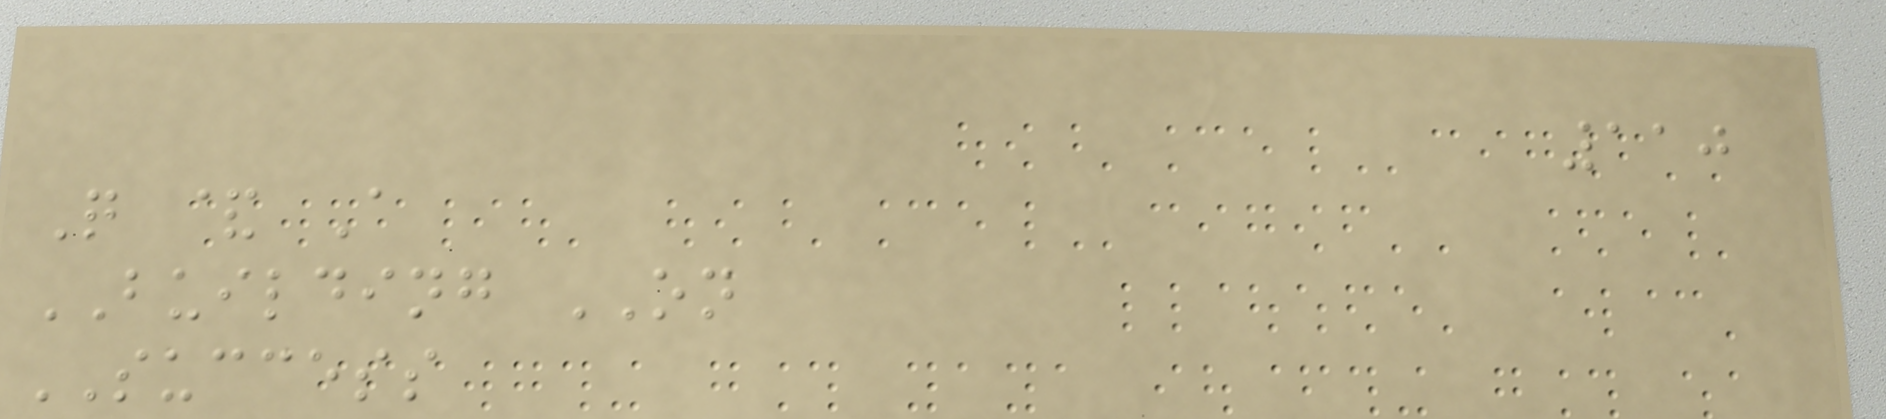110
Q & A
BUILDING ON
SUCCESS
